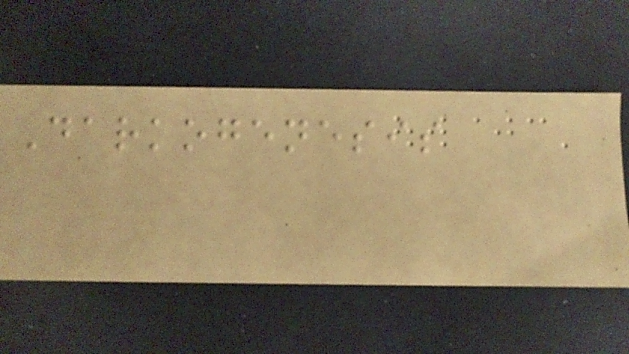Darkogenesis
